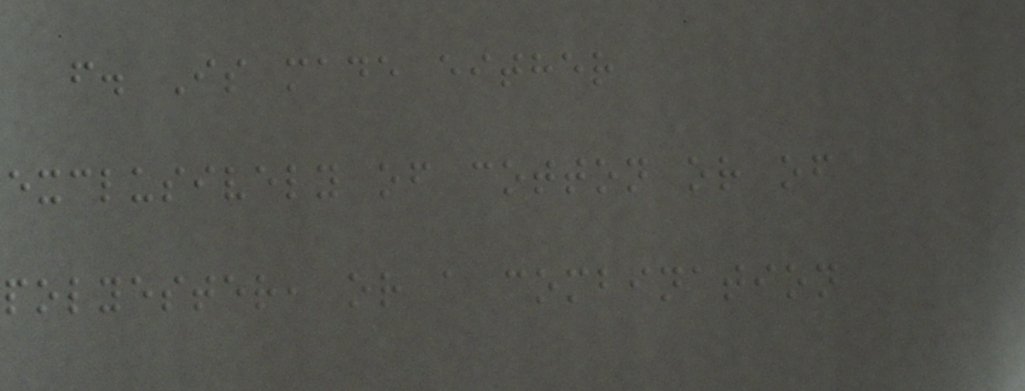f. Is made either
exclusively of cotton or of
polyester, or a combination
